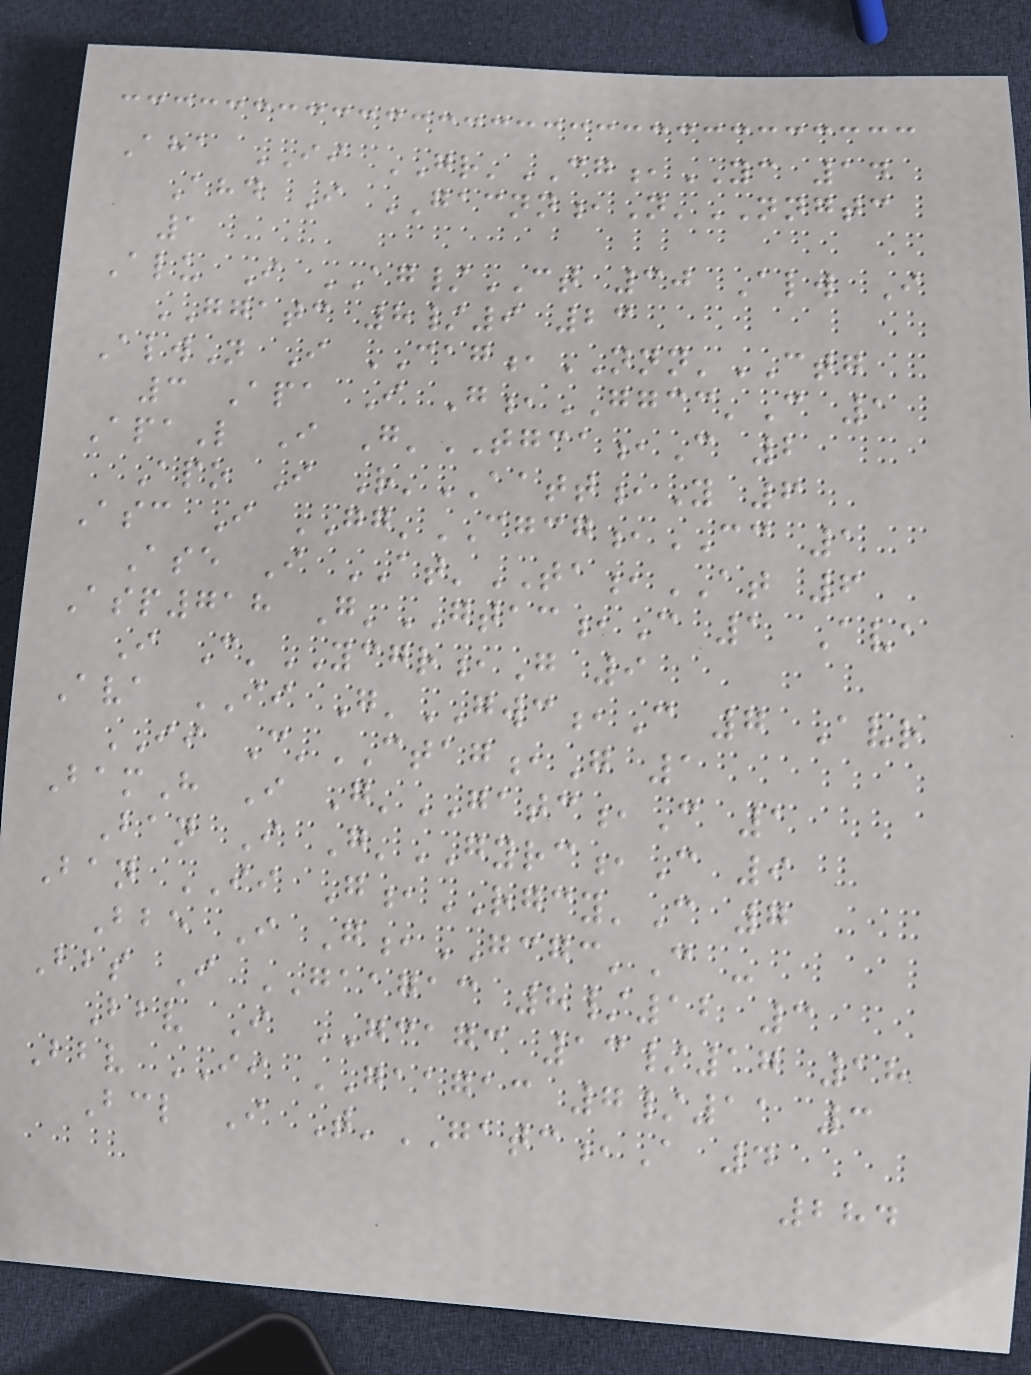Aha II GR'CG,YC 14
Ahd I GACNN,N'NNGTC
1
Alu I AG/CT 30 Alw I
GGATC 8/9 23
AlwN I CAG,NNN'CTG
3 Apa I G,GGCC'C 1
ApaL I G'TGCA,C 2
Apo I R'AATT,Y 6
Asc I GG'CGCG,CC 1
Ase I AT'TA,AT 6
Asp718 G'GTAC,C 1 Ava
I C'YCGR,G 9
Ava II G'GWC,C 7 Avr
II C'CTAG,G 1
BamH I G'GATC,C 1
Ban I G'GYRC,C 9
Ban II G,RGCY'C 7
Bbe I G,GCGC'C -
Bbs I GAAGAC 8/12 3
Bbv I GCAGC 13/17 18
Bbv II GAAGAC 7/11 3
Bcl I T'GATC,A 4
284
